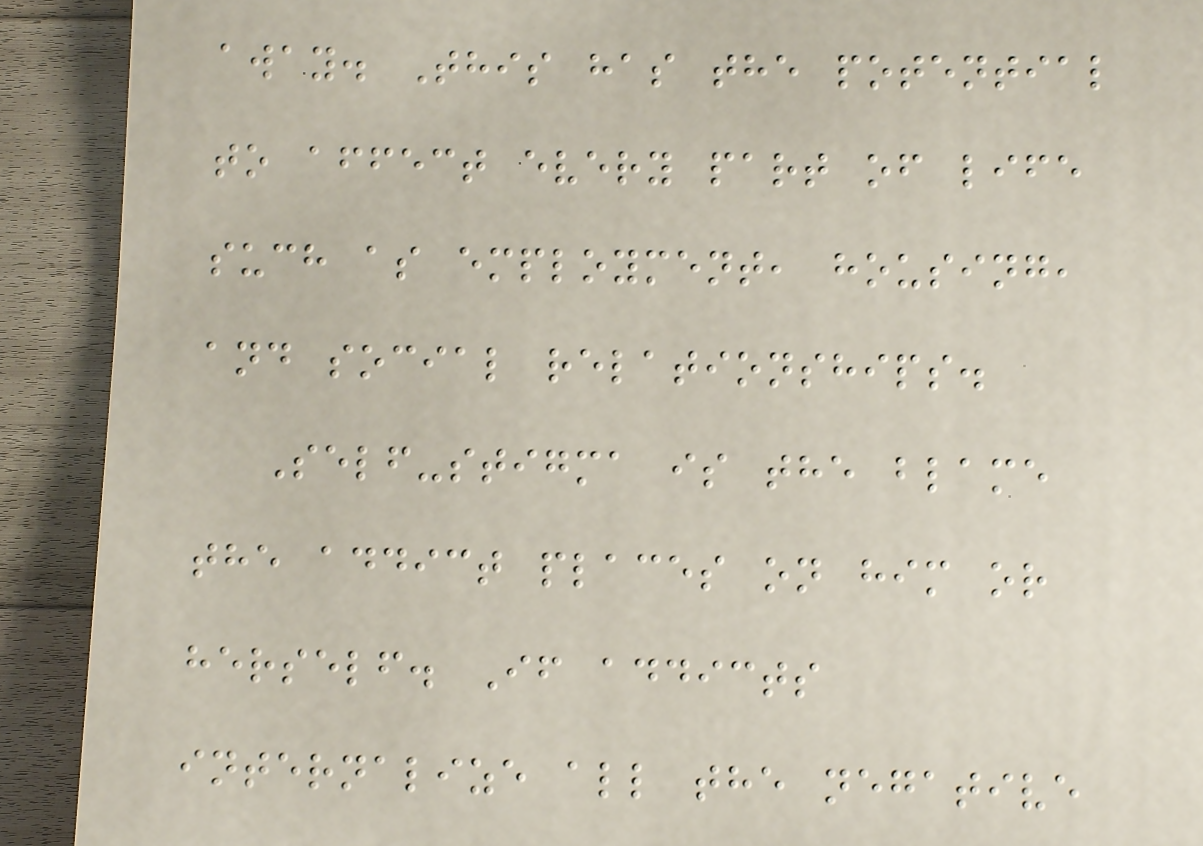away. This has the potential
to affect every part of life
such as employment, housing,
and social relationships.
Self-stigma is the blame
the addict places on him or
herself. If addicts
internalize all the negative
